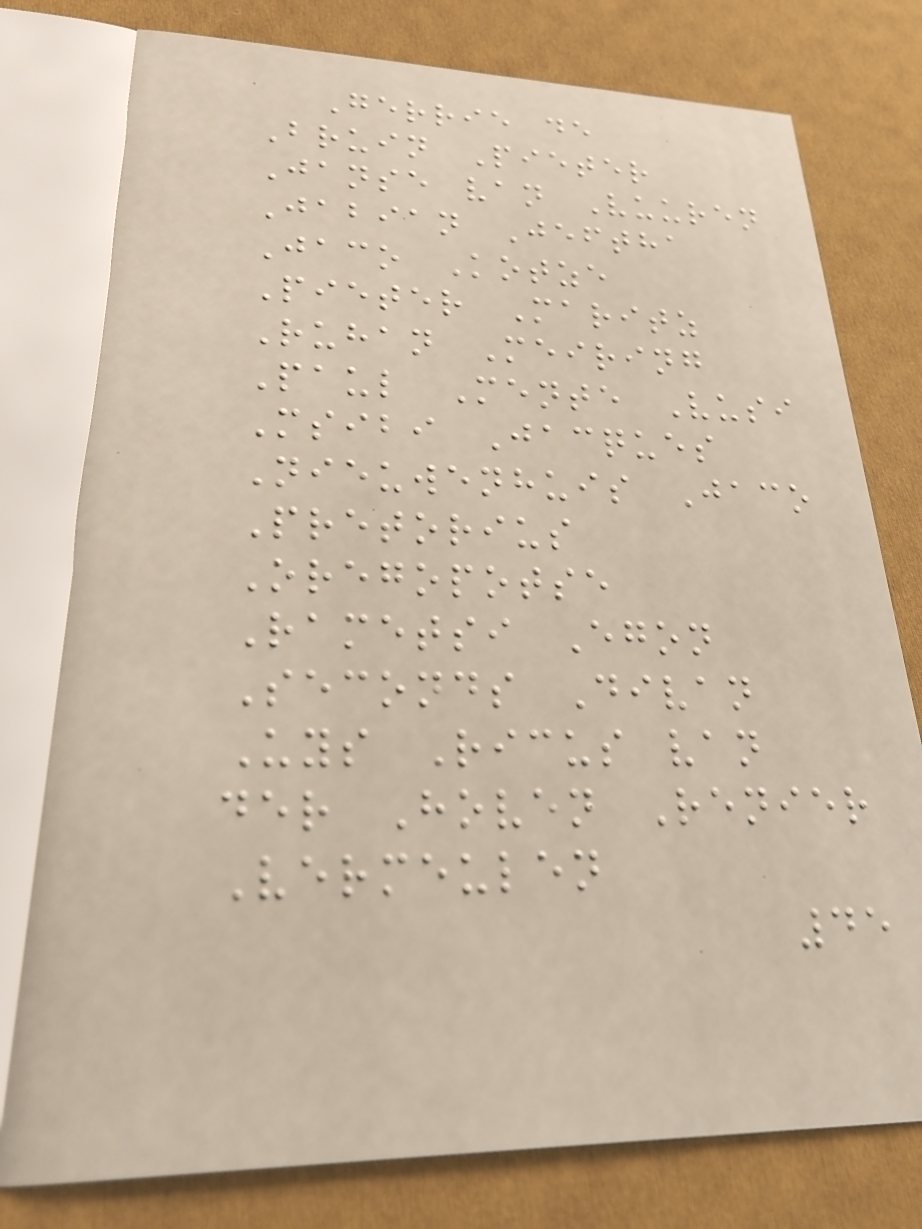Gerrie de
Bruin Pieter
Janse van Vuuren
Jabian Jeftha
Jaco Kotze
Pieter Maritz
Ruhan Meiring
Paul Mente Vusi
Msibi Jacques
Nieuwenhuis Jaco
Pretorius
Oregopotse
Rametsi Egon
Seconds Divan
Uys Ricus van
der Hoven Renier
Vermeulen
45
